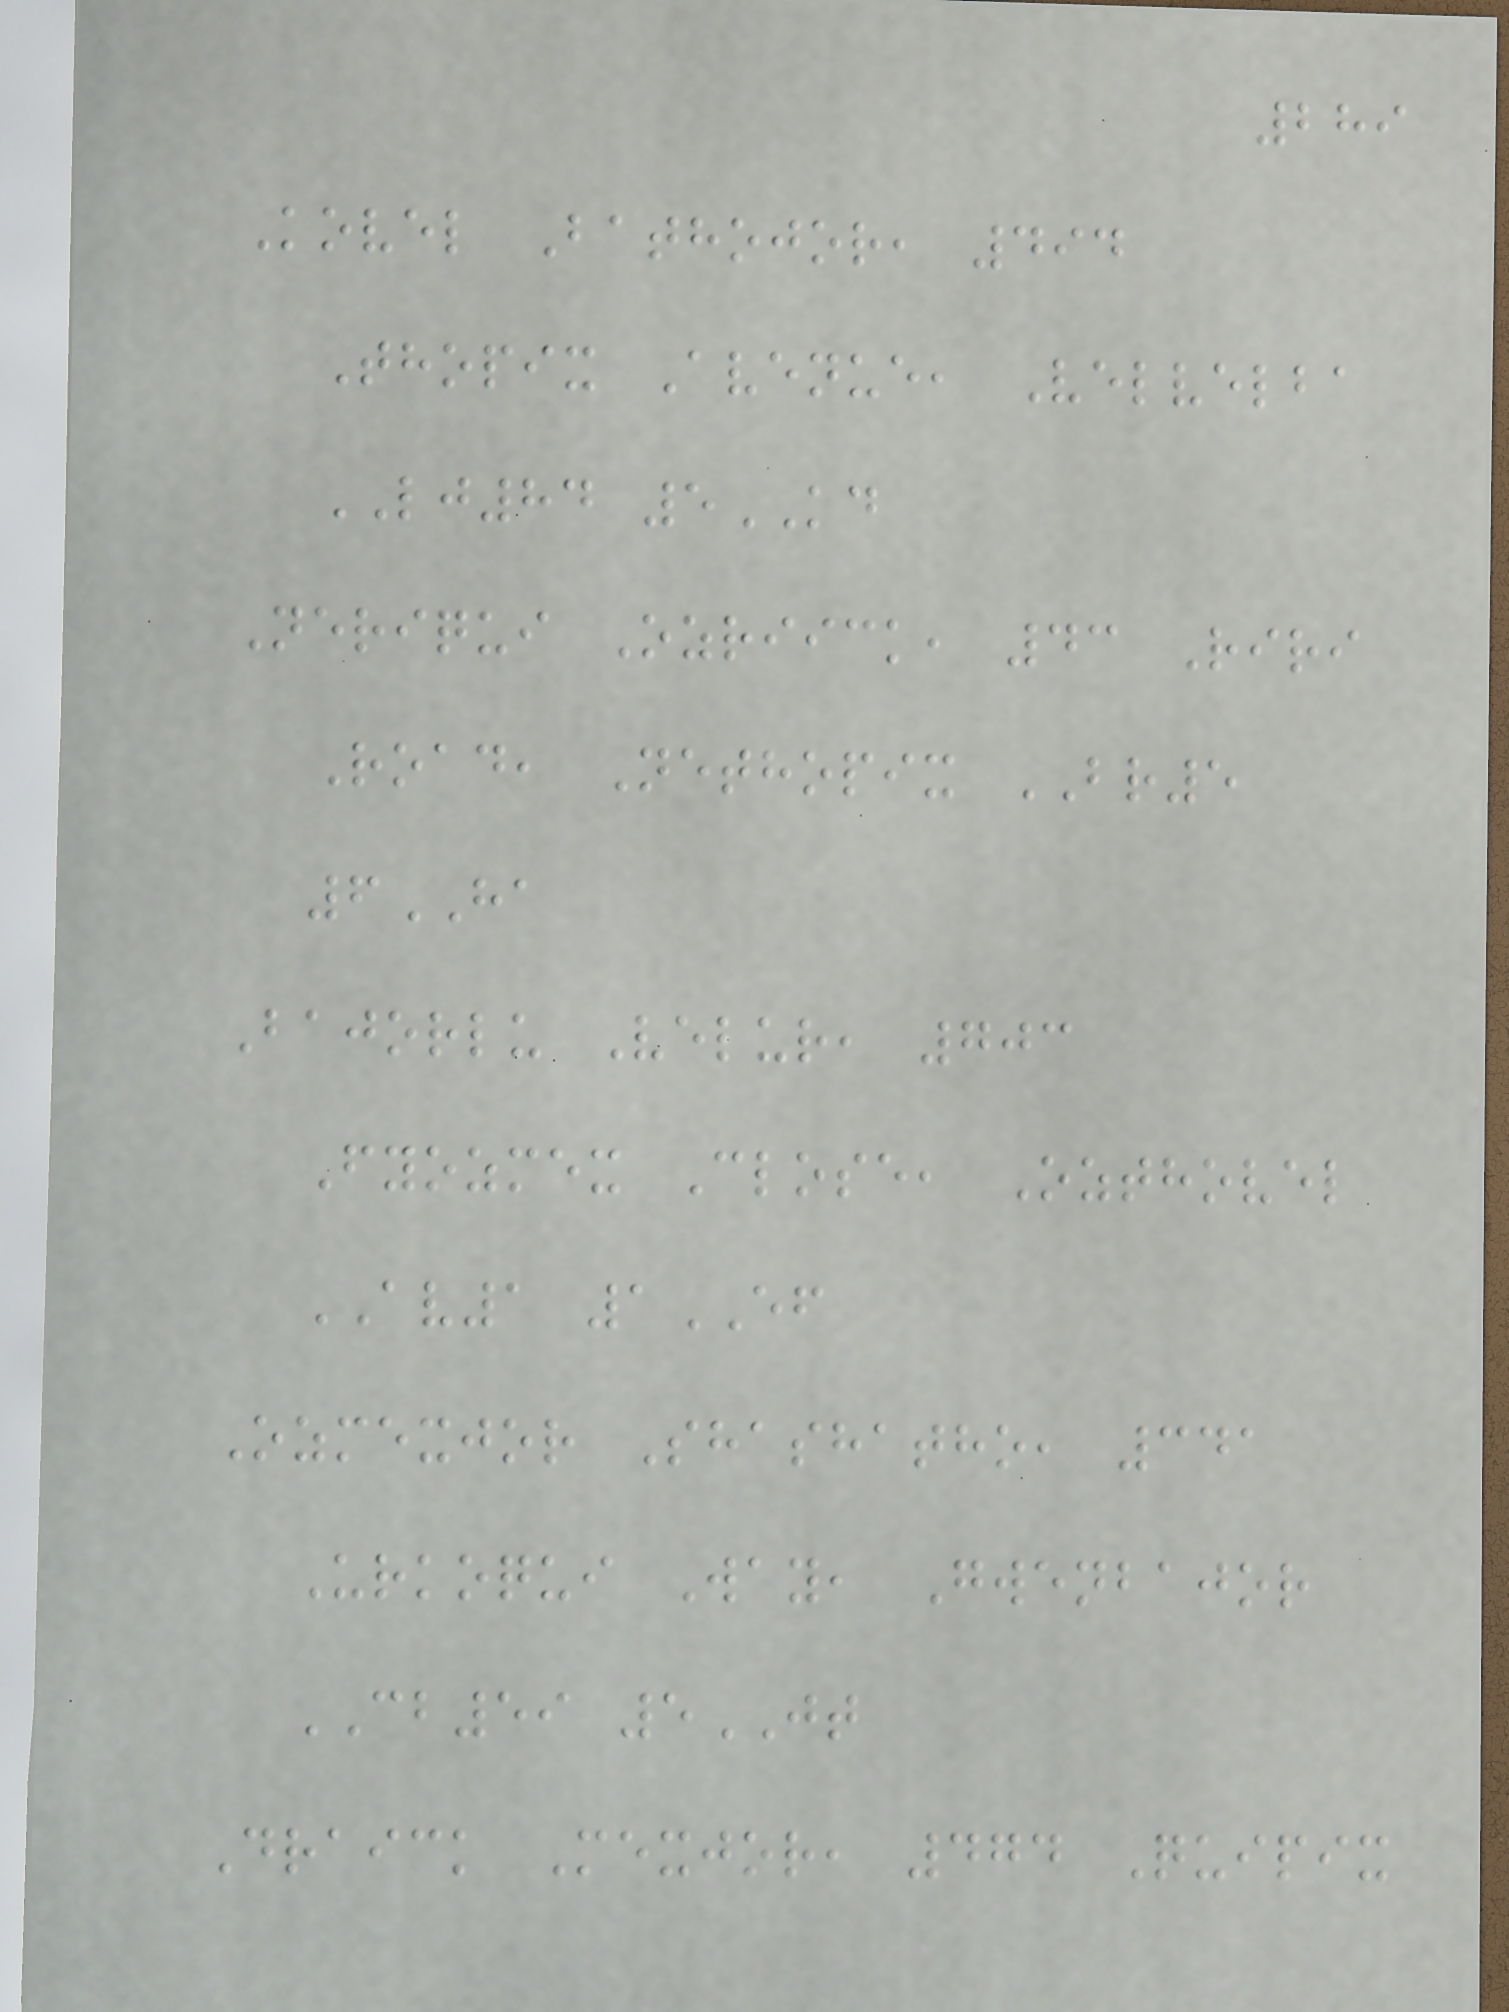289
Kovel Bathojor, 494
Thopix Avenue, Velvelba
LJ84 5KD
Neriqui Ozriick, 43 Riri
Road, Nethopix BR5
6HA
Bajorlu Velur, 703
Fyozmex Close, Ozthovel
AV1 1EF
Ozmexjor Shashatho, 341
Urkoqui Way, Gwenbajor
CB59 5JT
Draick Mexjor, 474 Quipix
